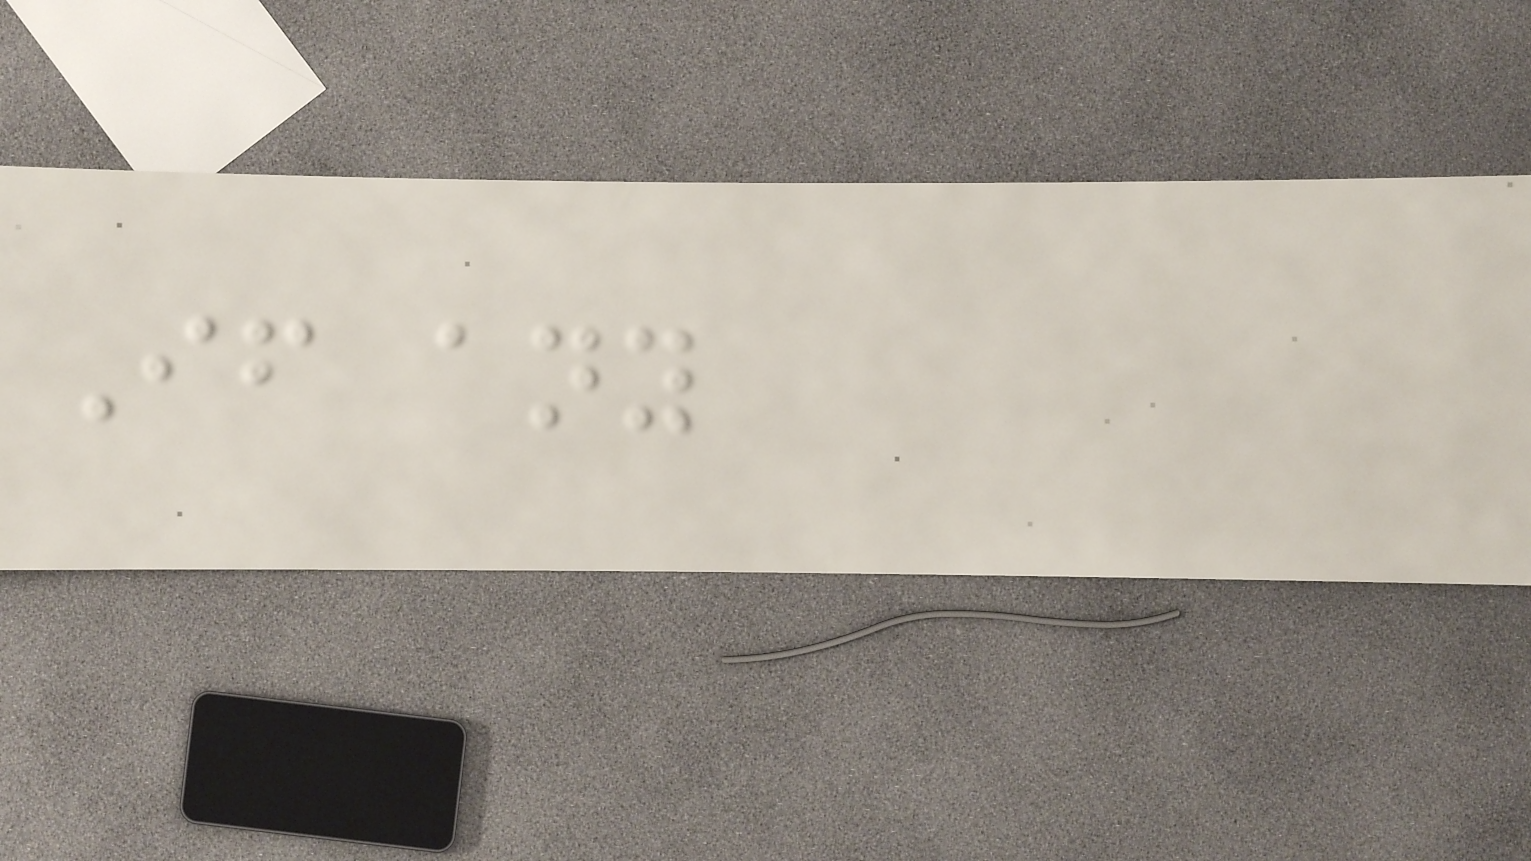If any
